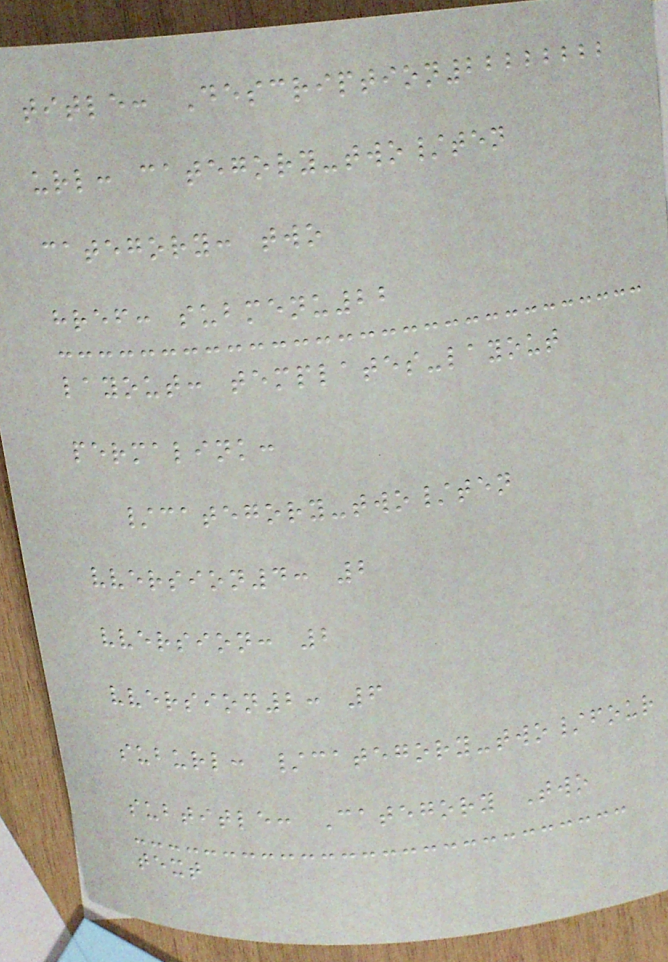title: Description22222222
url: category-two/ten
category: two
href: submenu22
layout: templates-layout
permalink:
/category-two/ten
vversion4: 2
vversion: 2
vversion2: 6
suburl: /category-two/four
subtitle: Category Two
text
